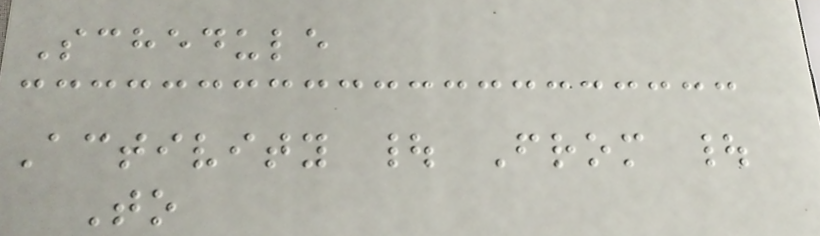Schedule
Activity | From |
To
